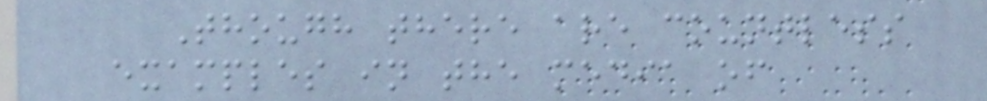Though there are countless
examples in the media of
